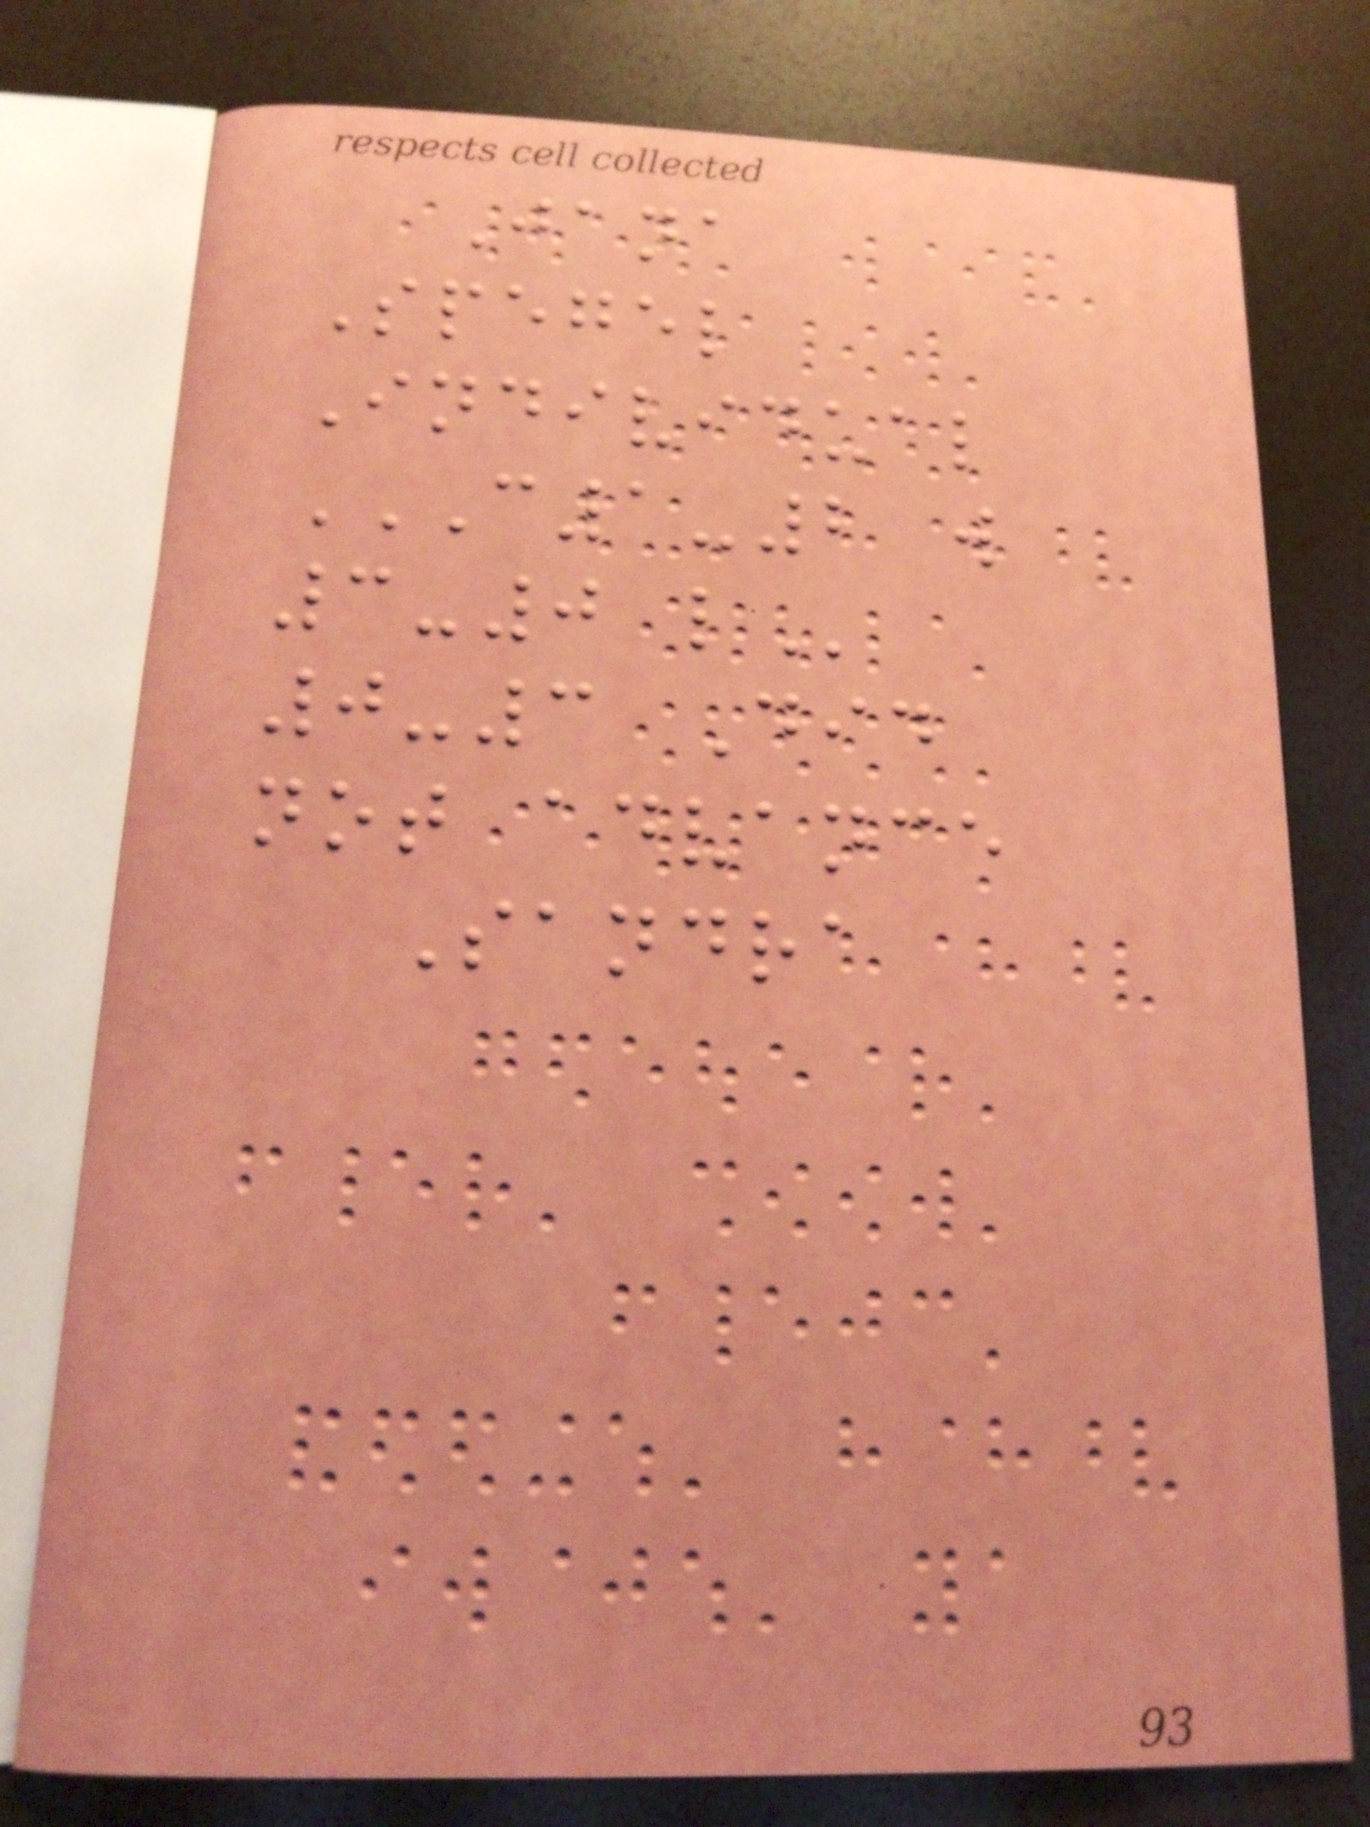Jana
Spegel
Individual
C1-2 W
3-0 L
0-3 Did
not advance
Sandra
